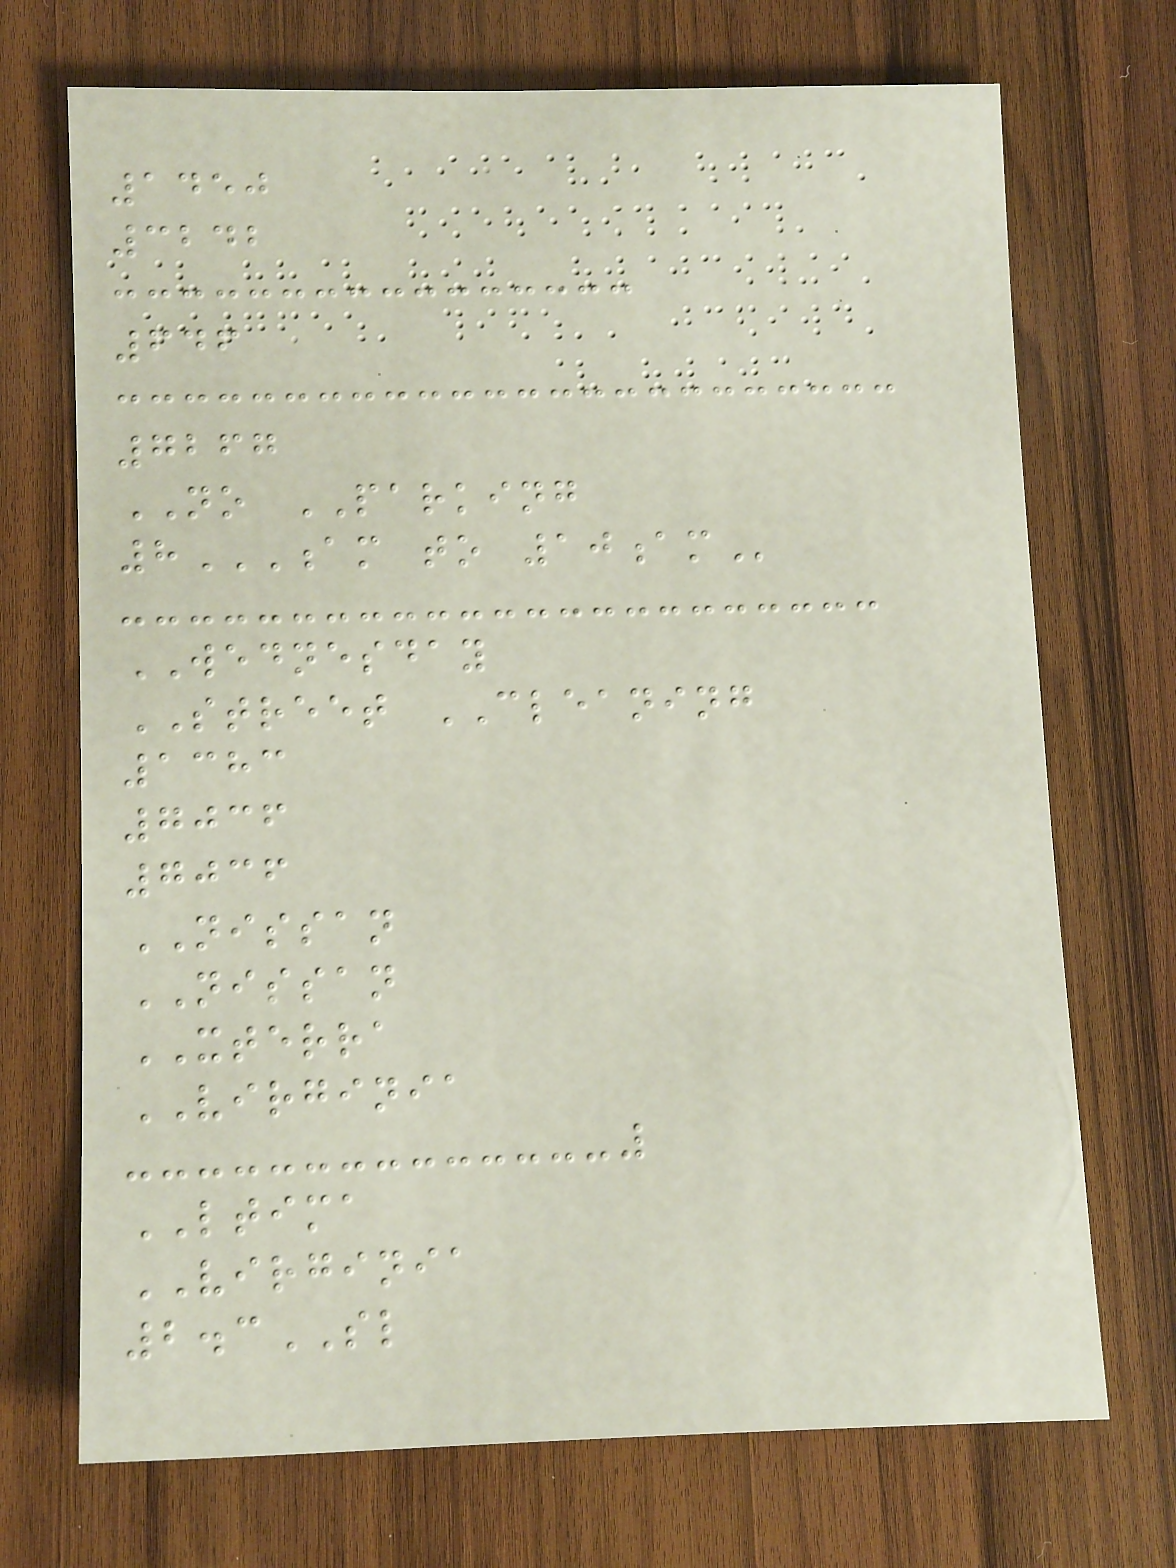1450
3242
646
7267
NO PARKING
8AM TO 10AM
WEDNESDAY
STREET CLEANING
1383
7036
7036
NISSAN
NISSAN
XTERRA
VIRGINIA
LTIMA
VIRGINIA
2.3SL
